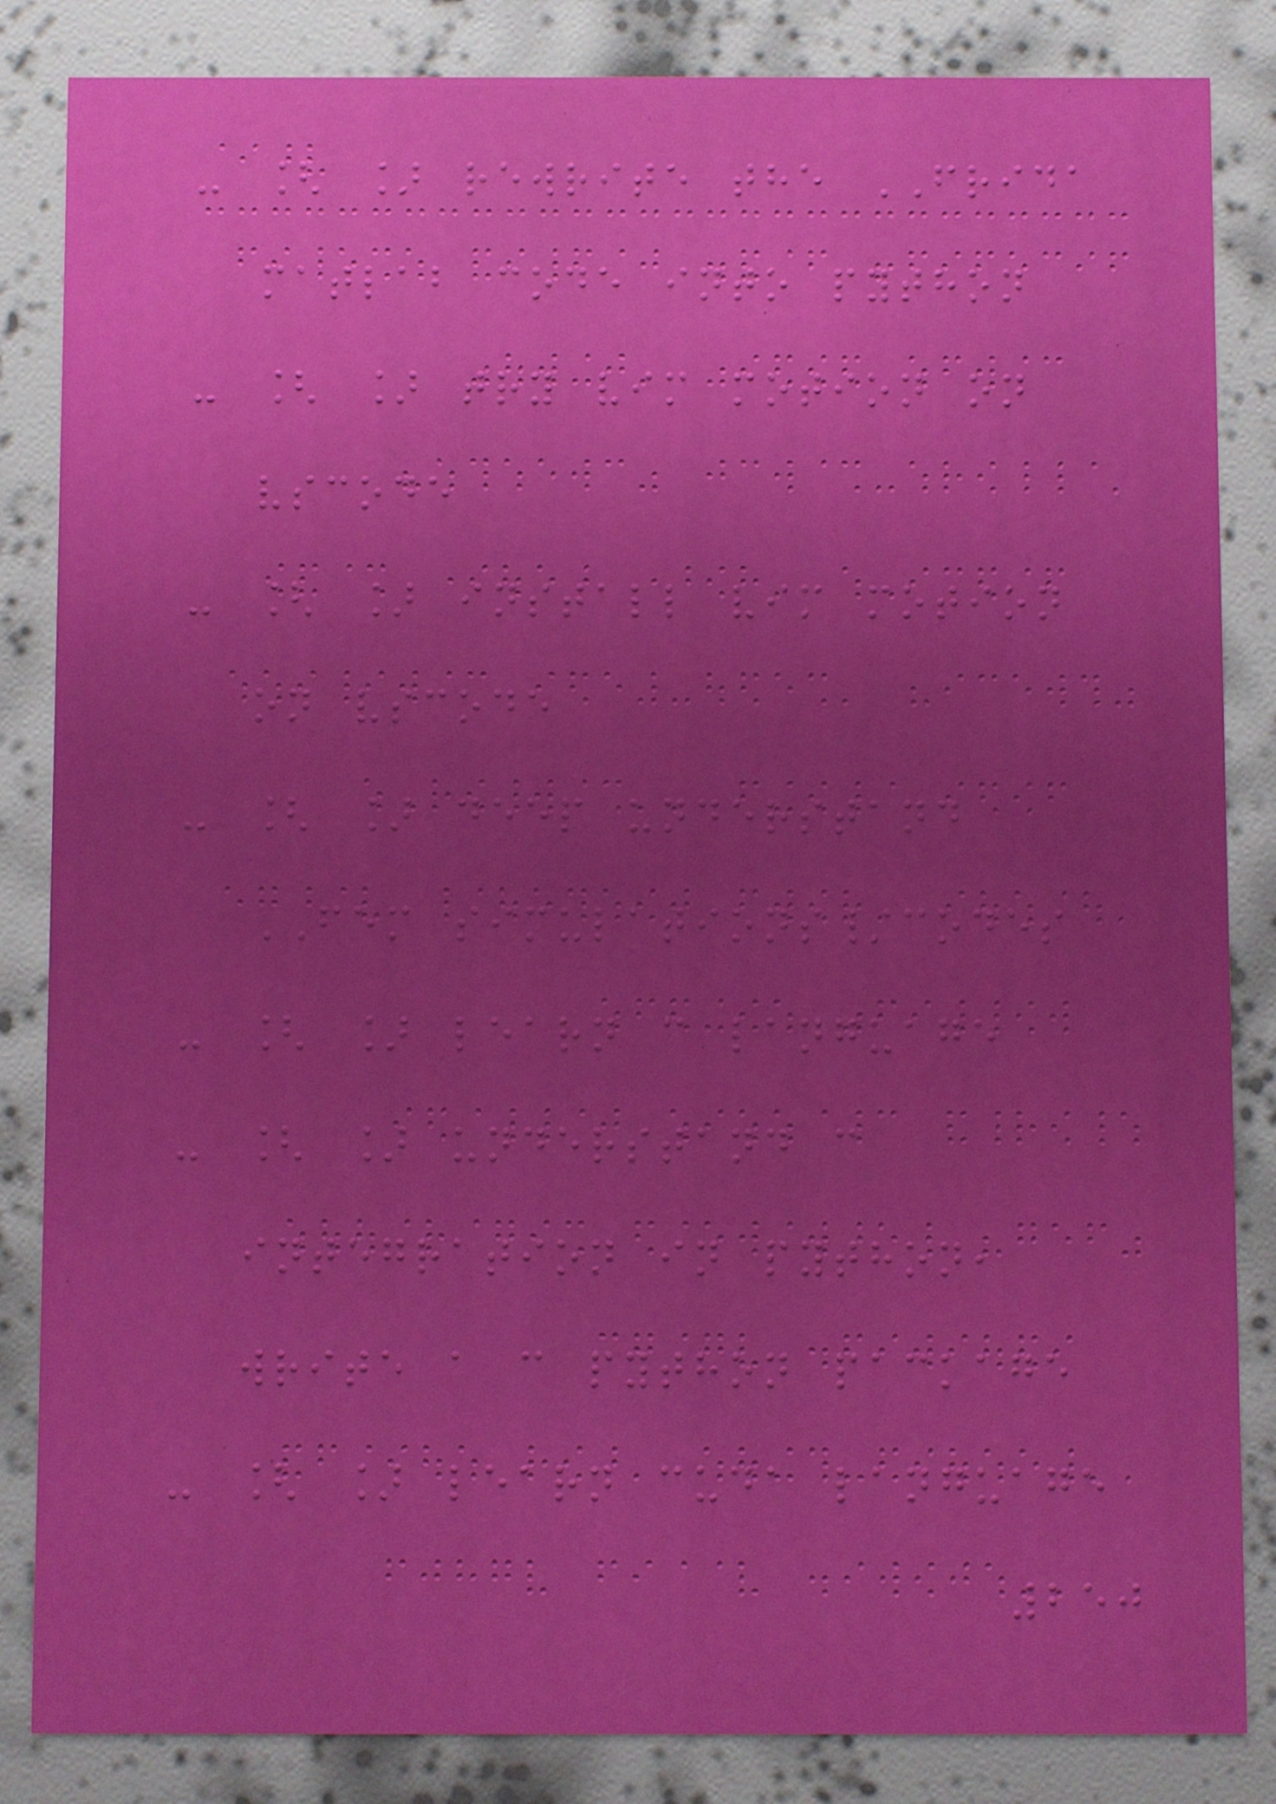- [ ] rewrite the FRIDA
matlab code into python
- [ ] try vim motion on
vscode
- [ ] install vim motion
on vscode
- [ ] deep understand
FEM simulations/codes
- [ ] learn c language
- [ ] understand c
integration in python,
write a c python package
- [ ] learn cuda language
250
